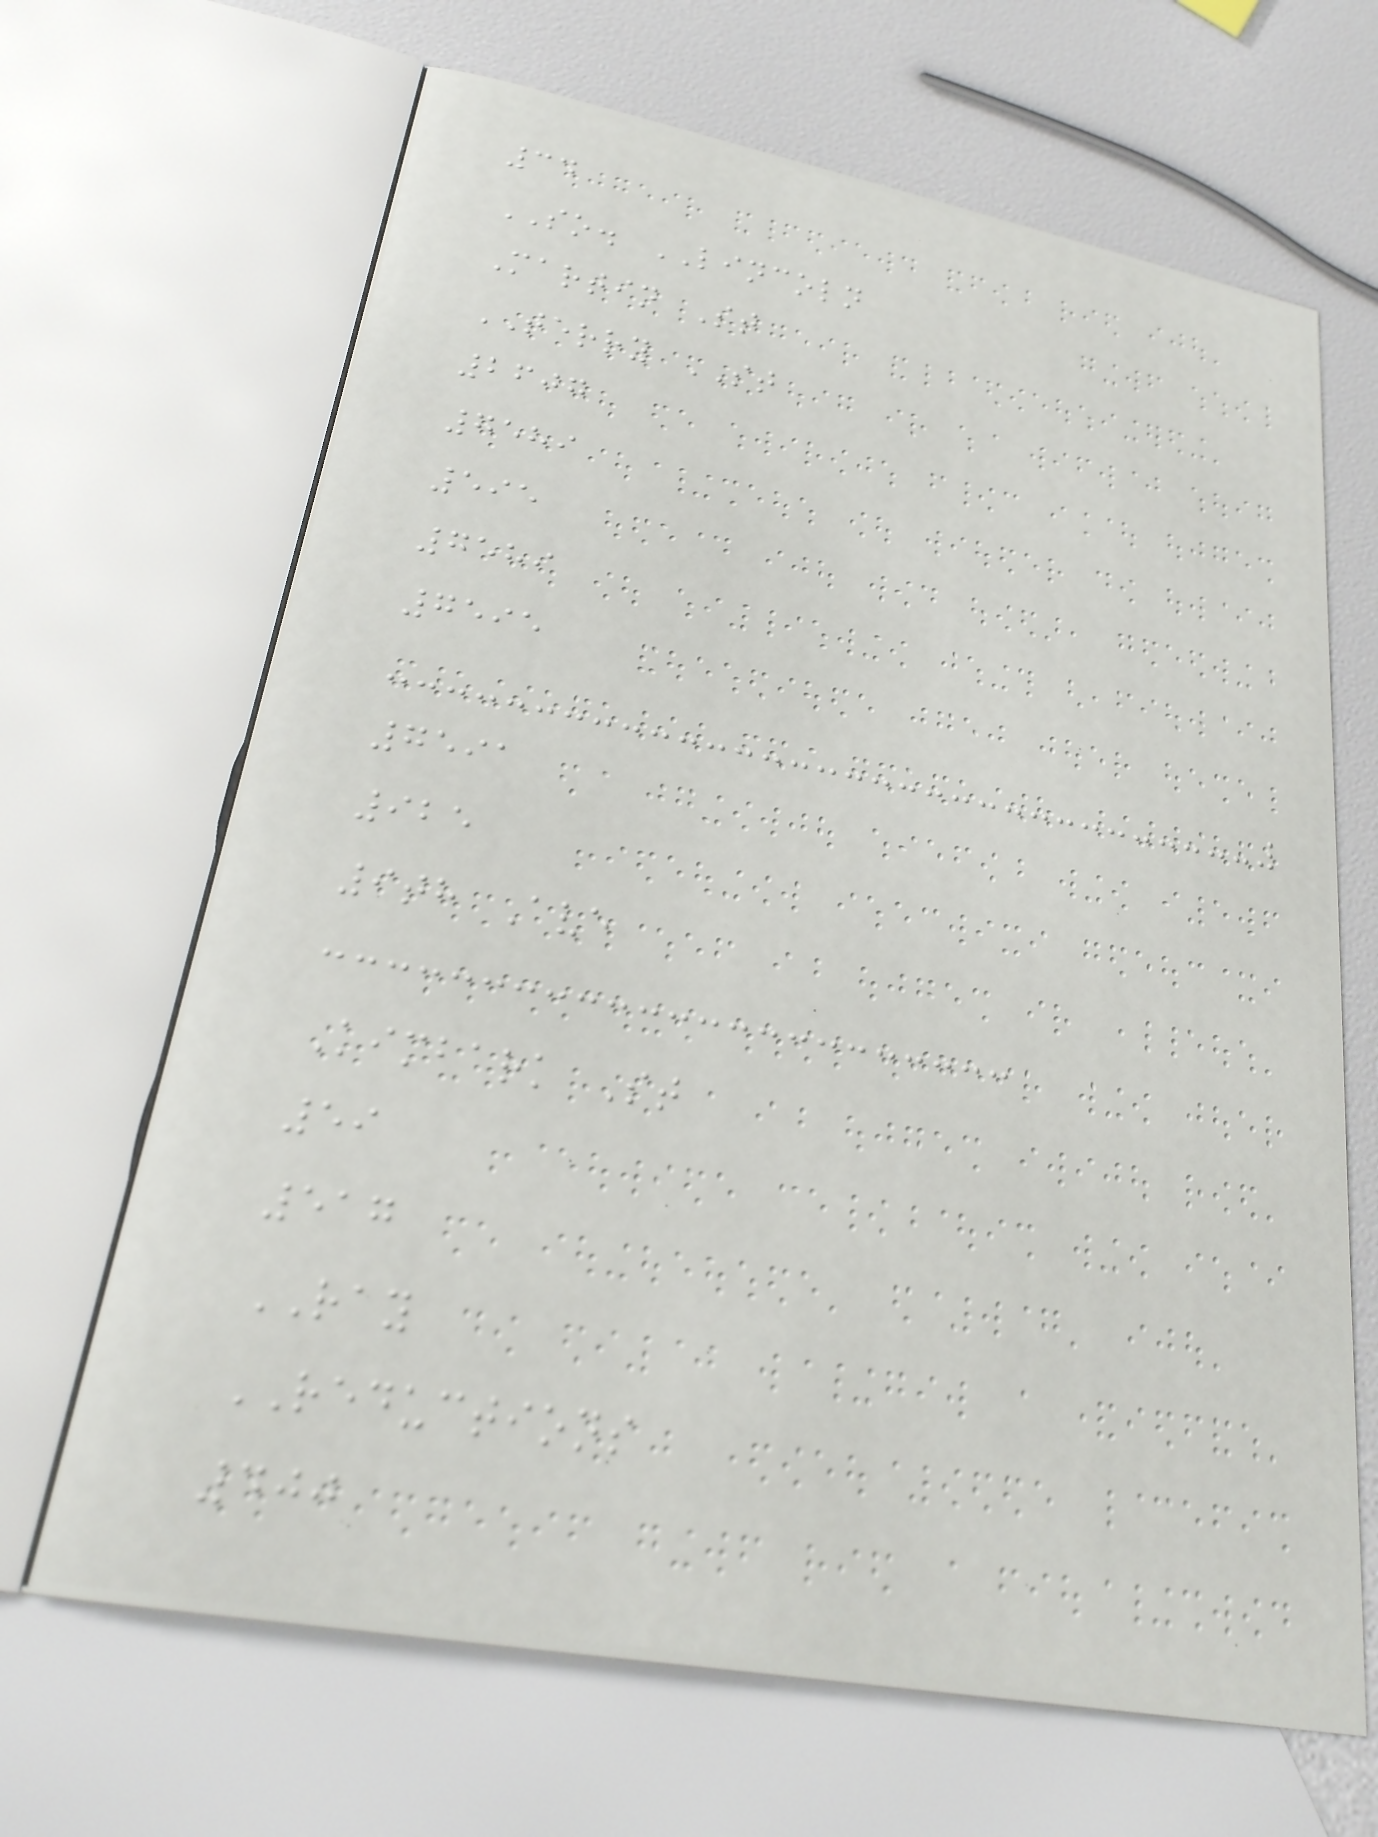34
SO. LINCOLN
Martin St
TERRY ST
2607
7589
595
7589
7595
7591
925
9th Ave
Kimbark St
59
517
RAY
REDUCTIONS
400
